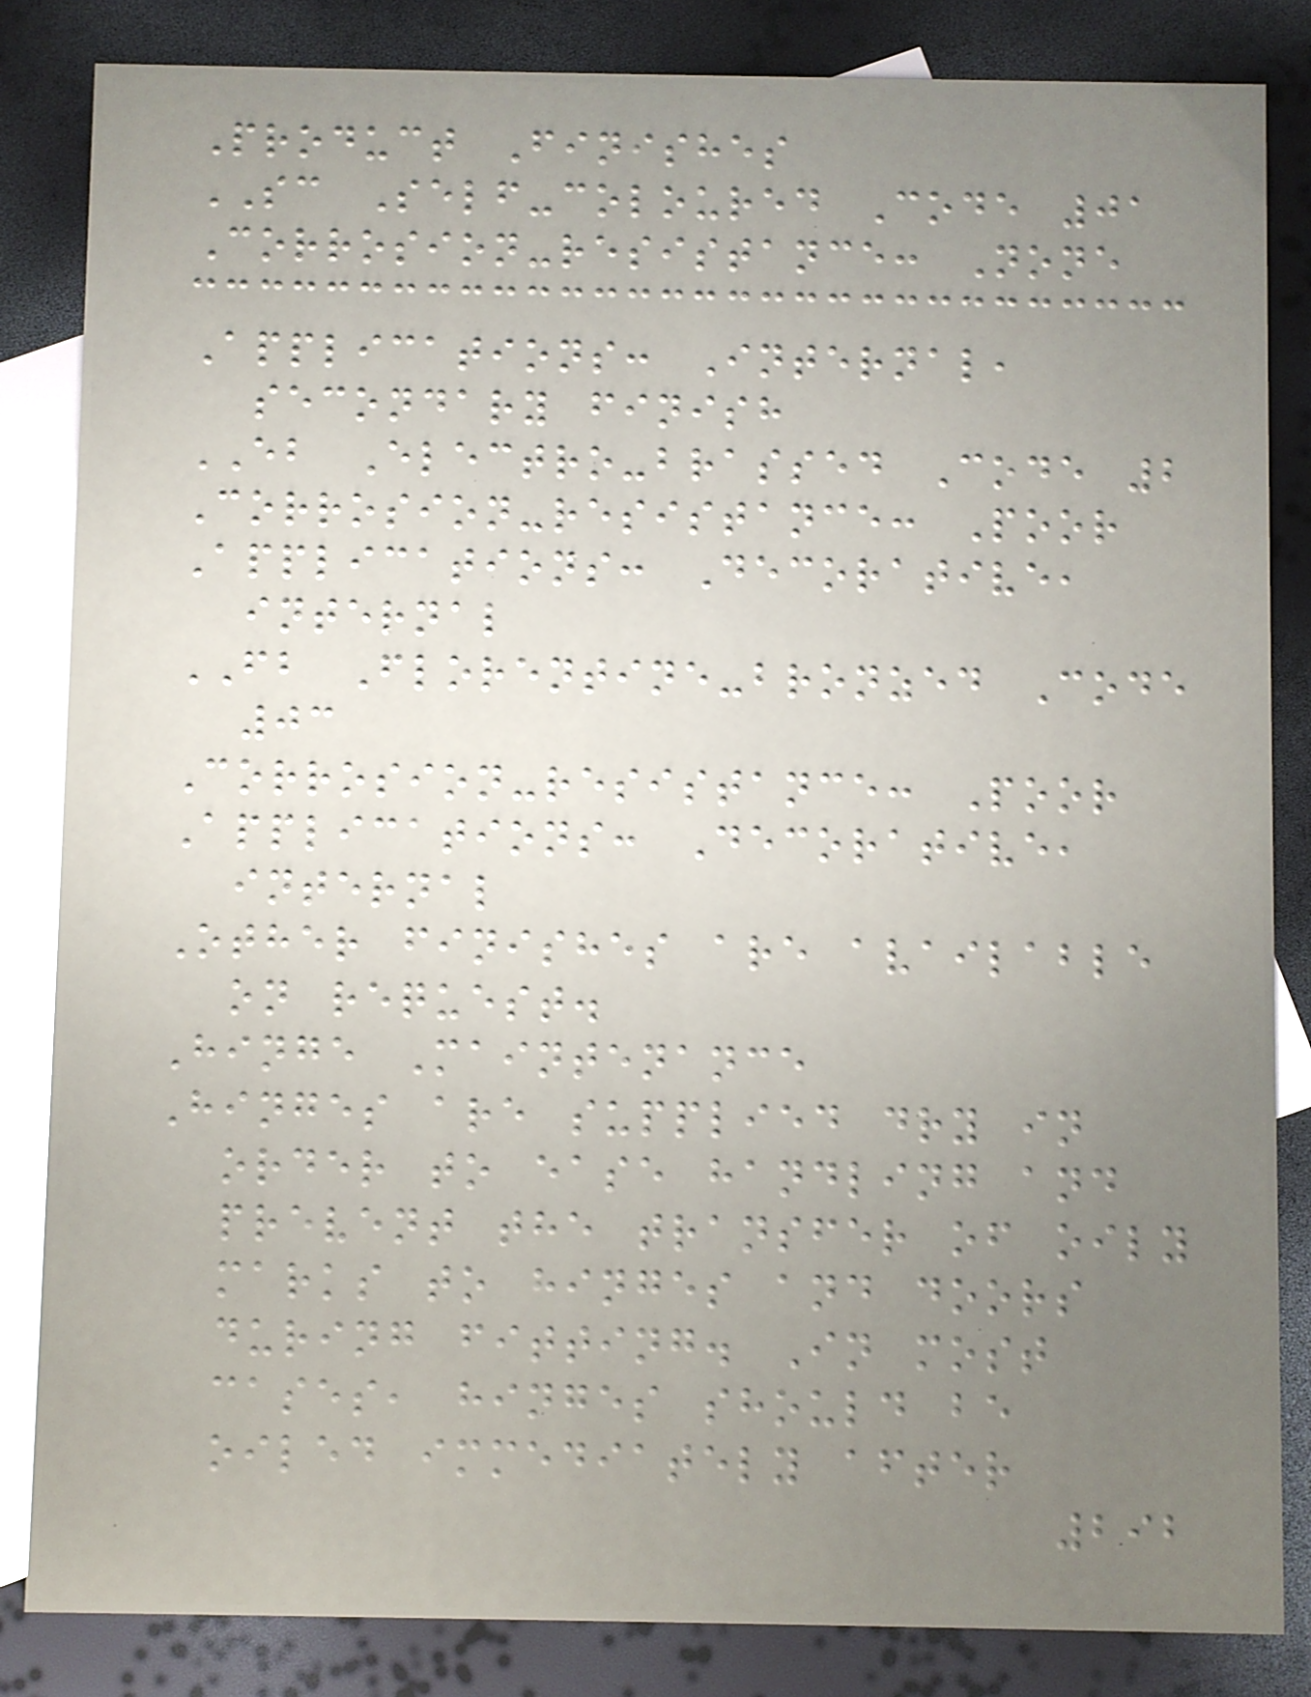Product Finishes
SC Self-coloured Code 01
Corrosion-resistance: None
Applications: Internal,
secondary finish
EB Electro-brassed Code 2
Corrosion-resistance: Poor
Applications: Decorative,
internal
FB Florentine-bronzed Code
03
Corrosion-resistance: Poor
Applications: Decorative,
internal
Other finishes are available
on request.
Hinge Maintenance
Hinges are supplied dry in
order to ease handling and
prevent the transfer of oily
marks to hinges and doors
during fitting. In most
cases, hinges should be
oiled immediately after
292
